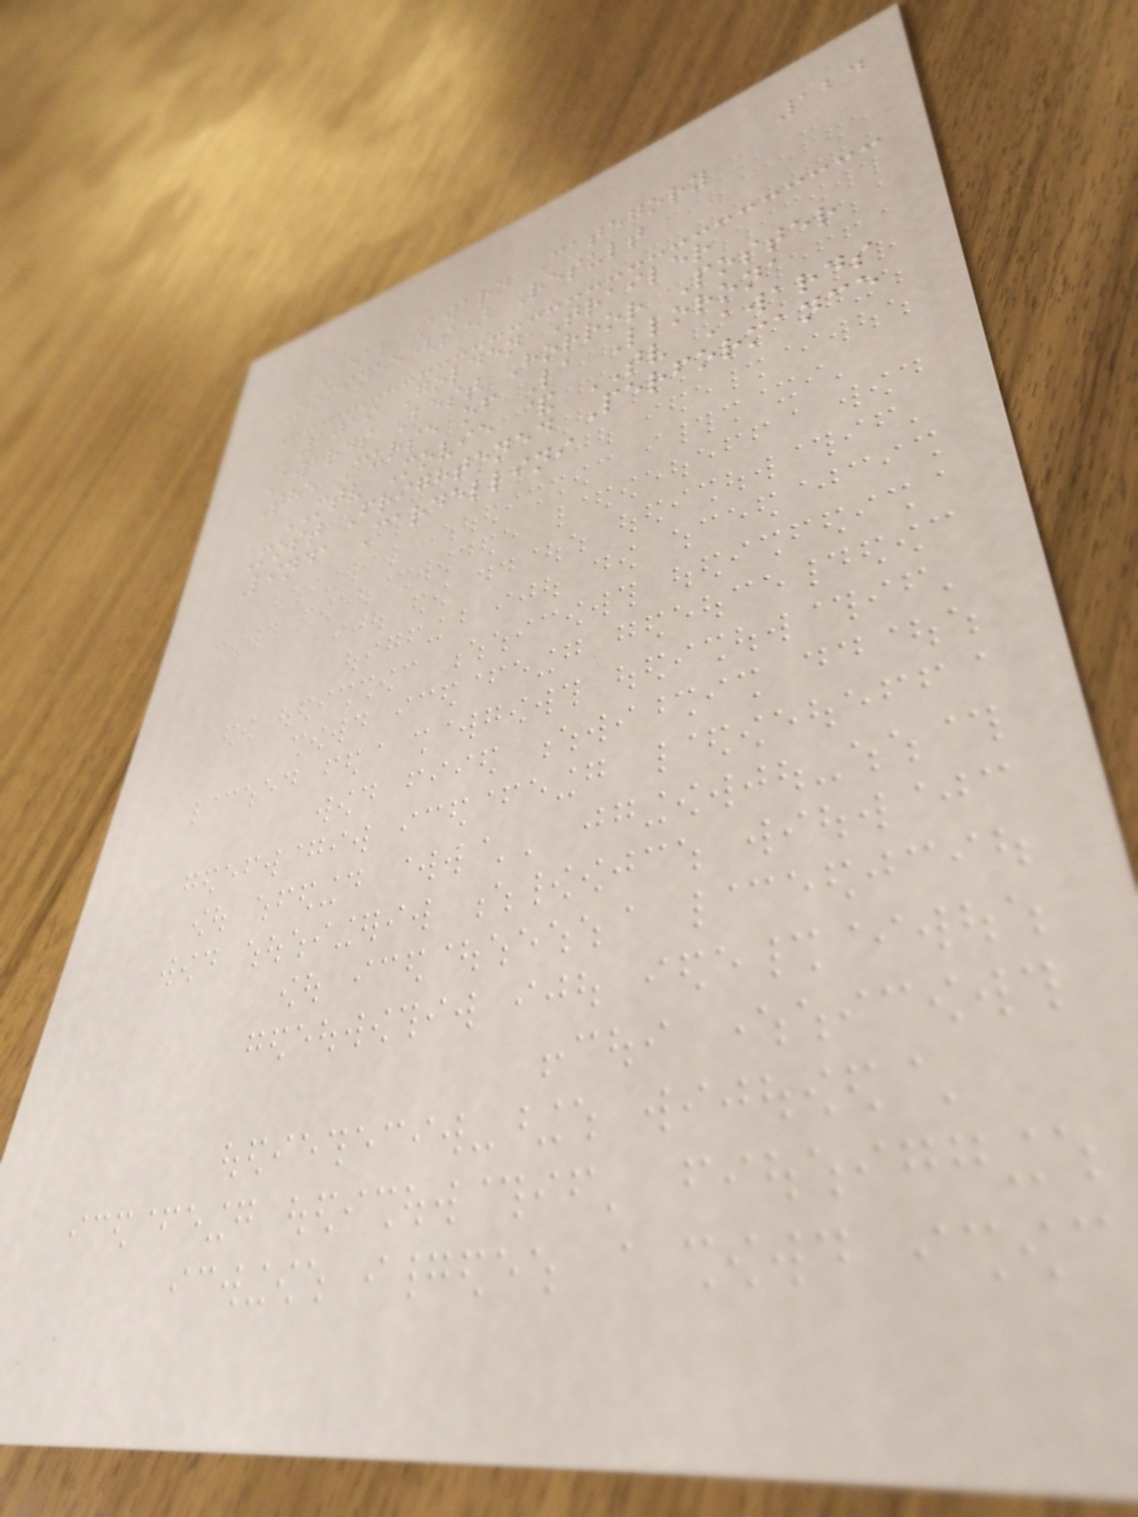124
Year Award Category
Nominee(s) Result
2019 Golden Trailer
Awards Best Horror Poster
The Curse of La Llorona
MTV Movie & TV Awards
Most Frightened Performance
Linda Cardellini
